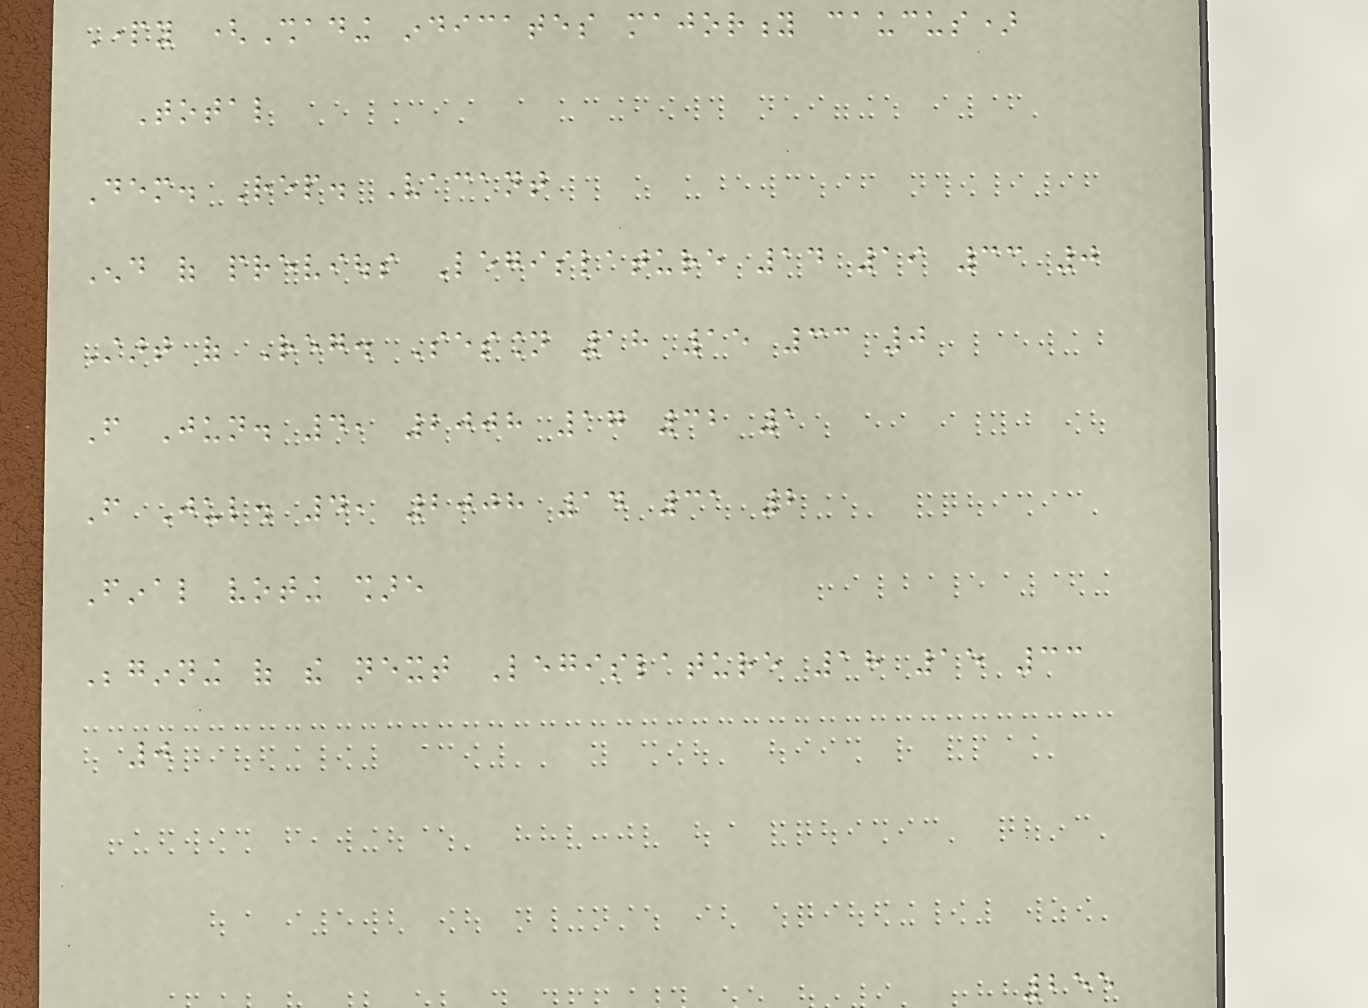Party (Shading indicates majority caucus)
Total
Dem. Rep. Vacant
End of previous Legislature 14 19 33 0
Start of Reg. Session 18 15 33 0
From Jun. 4, 2008 17 32 1
From Jul. 4, 2008 14 31 2
Final voting share
Beginning of the next Legislature 18 15 33
0
255
